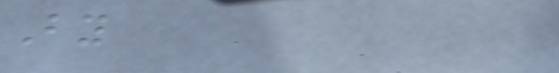By
